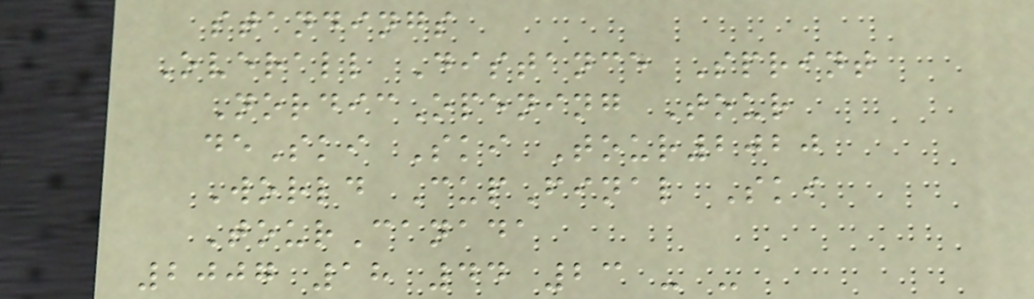standings
Overall Distance Sprint
NordicOpening Tour
deSki Ski Tour2020
World CupFinal Ski
TourCanada
2007 18 44 23 - -
